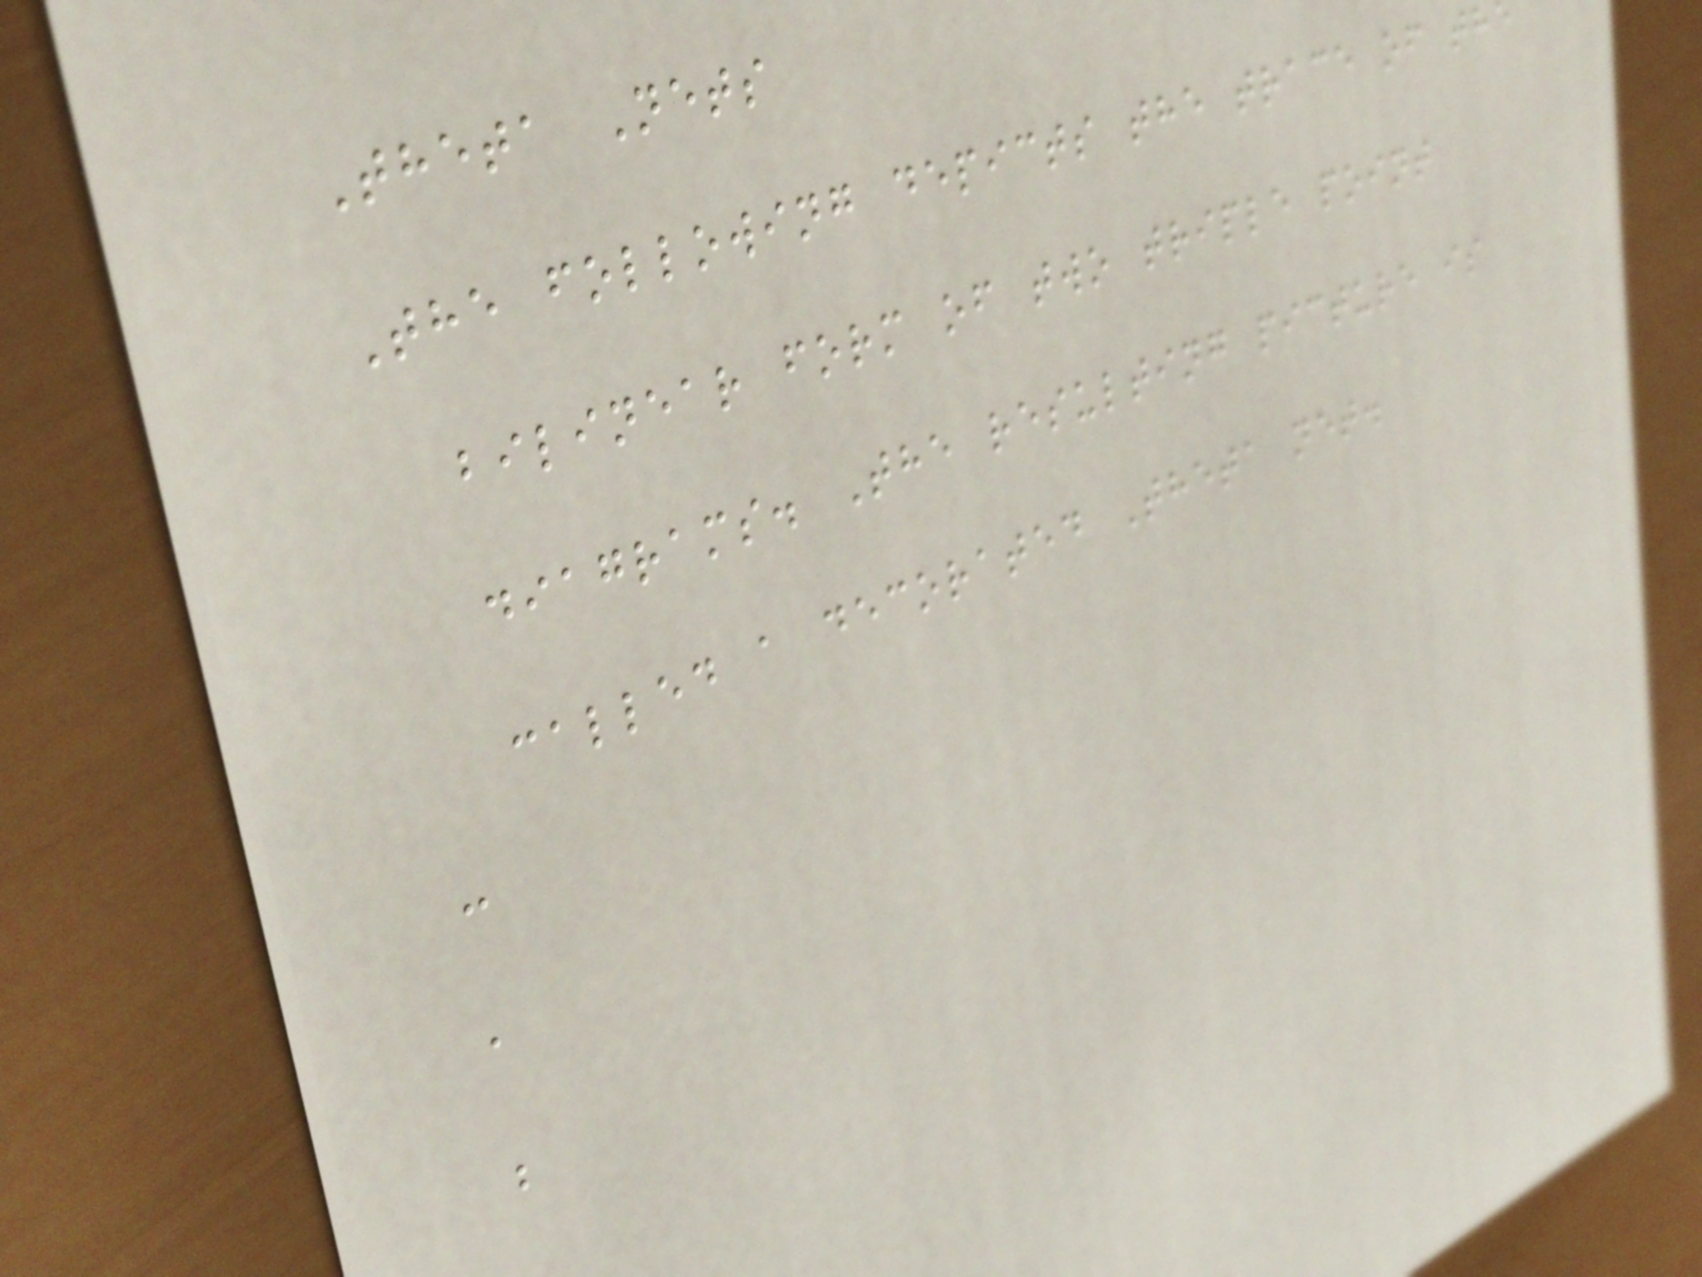Theta Nets
The following depicts the trace of the
bilinear form of two triple point
diagrams. The resulting picture is
called a decorated Theta net.
c
a
b
